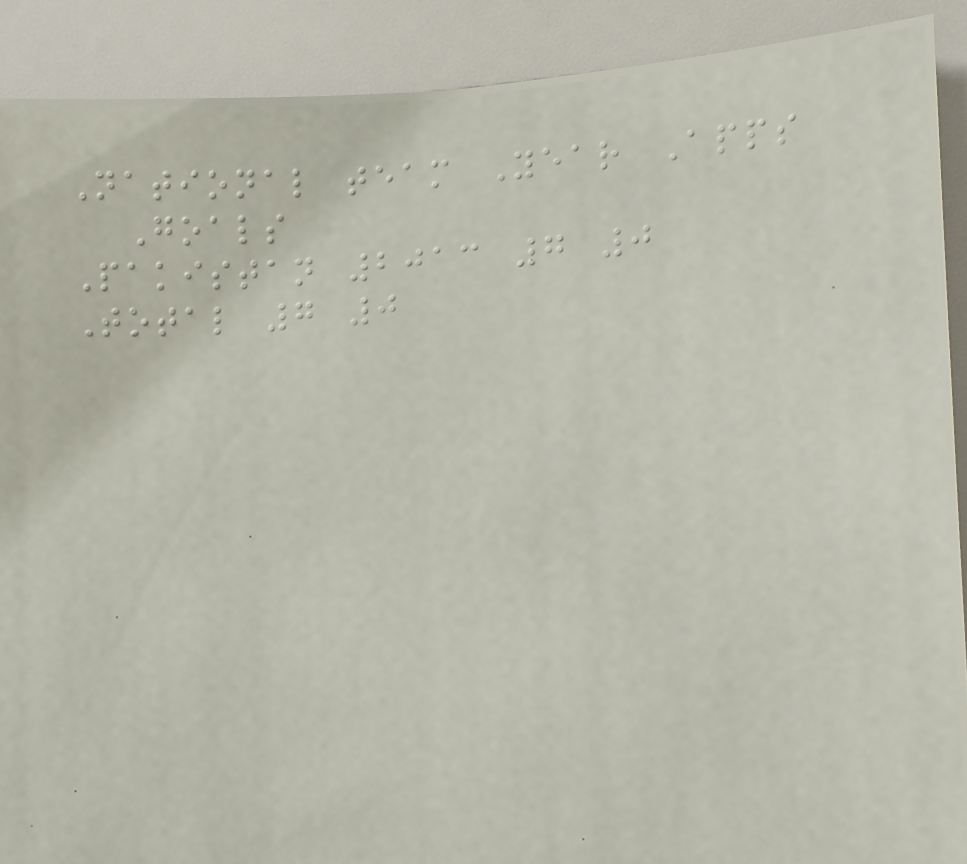National team Year Apps
Goals
Pakistan 2013 7 0
Total 7 0
